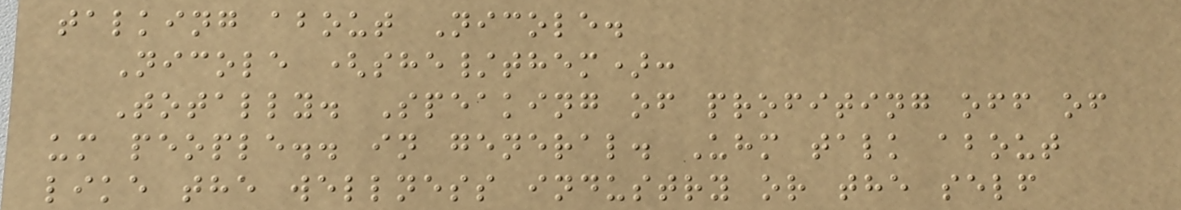talking about Nicole.
Nicole (she/them):
Totally. Speaking of profiting off of
um people.. in general. Uhm talk about
like the wellness industry or the self
